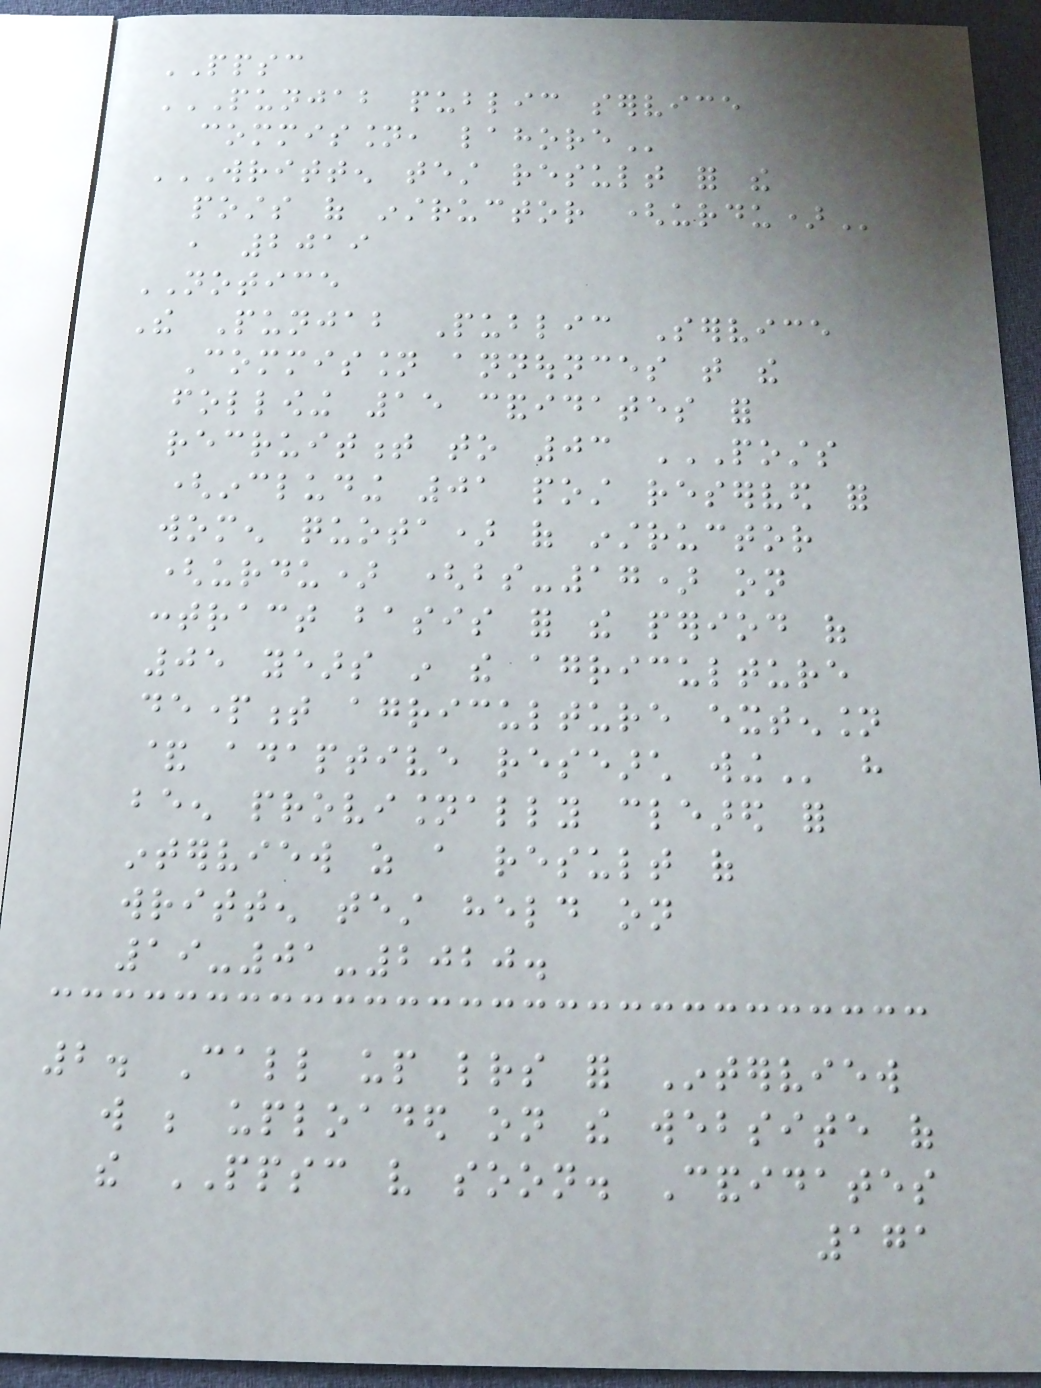PPSC
PUNJAB PUBLIC SERVICE
COMMISSION, LAHORE
WRITTEN TEST RESULT FOR THE
POSTS OF INSTRUCTOR (URDU)
, 2019
NOTICE
The Punjab Public Service
Commission announces that the
following 15 candidates for
recruitment to 03 POSTS
(INCLUDING 01 POST RESERVED FOR
WOMEN QUOTA) OF INSTRUCTOR
(URDU) (BS-17) ON
CONTRACT BASIS FOR THE PERIOD OF
05 YEARS IN THE AGRICULTURE
DEPARTMENT AGRICULTURE EXTENSION
& ADAPTIVE RESEARCH WING have
been provisionally cleared for
interview as a result of
written test held on
19-01-2020.
2. Call up letters for Interview
will be uploaded on the website of
the PPSC very soon. Candidates
171
